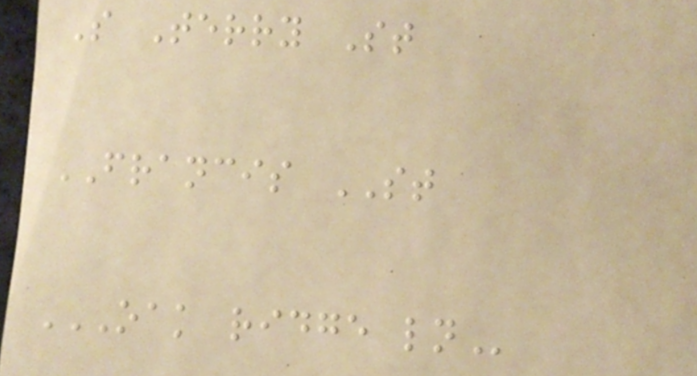S Terry St
FRANCIS ST
OAK RIDGE LN
